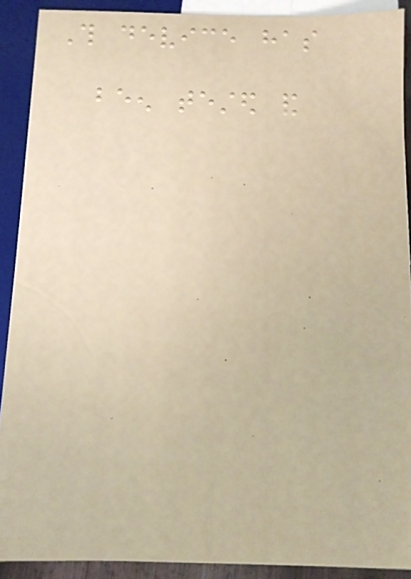This device has
been tested and
